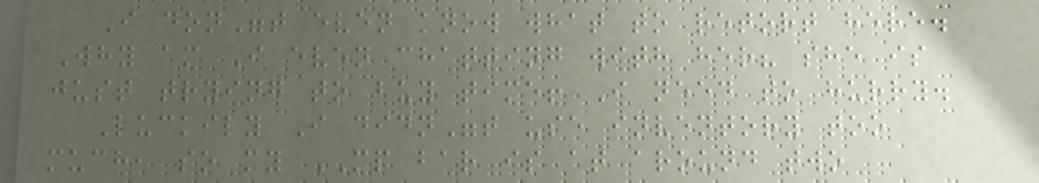I don"t even know what to retort here.
Why am I even chatting with her? she is
just trying to buy time! I need to hurry.
Luckily I didn"t use inventory too
much, so my MP bar is at around two
